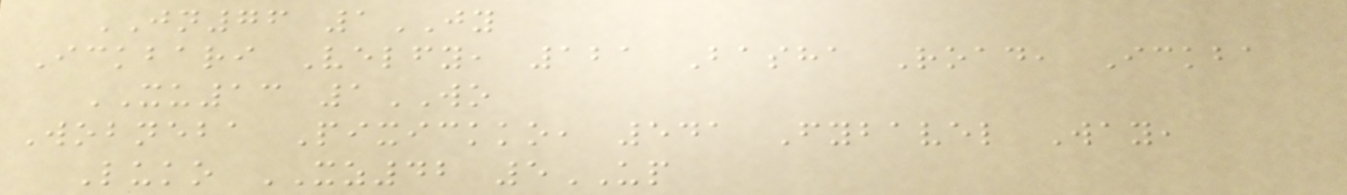JN76 1JY
Ickbari Velfy, 121 Basha Road, Ickba
XU13 1WO
Wobneba Pixickko, 541 Fybavel Way,
Luko XZ42 5UP
